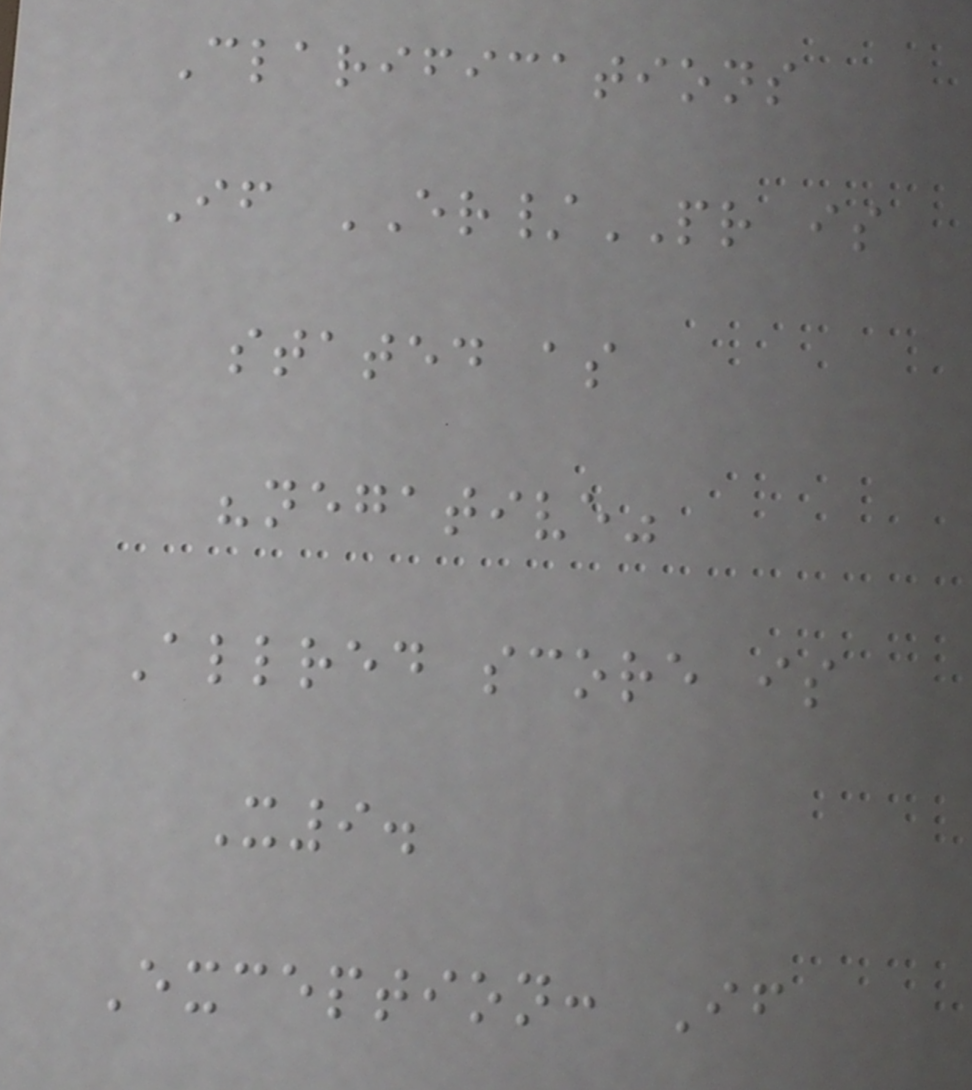Clarifications
If ER/PR is
stated as
"negative"
Allred score is
X9.
Exception: If
